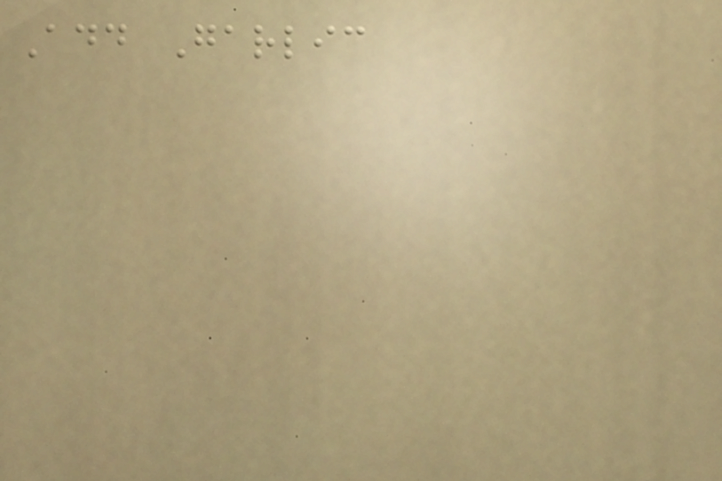Add Garlic
